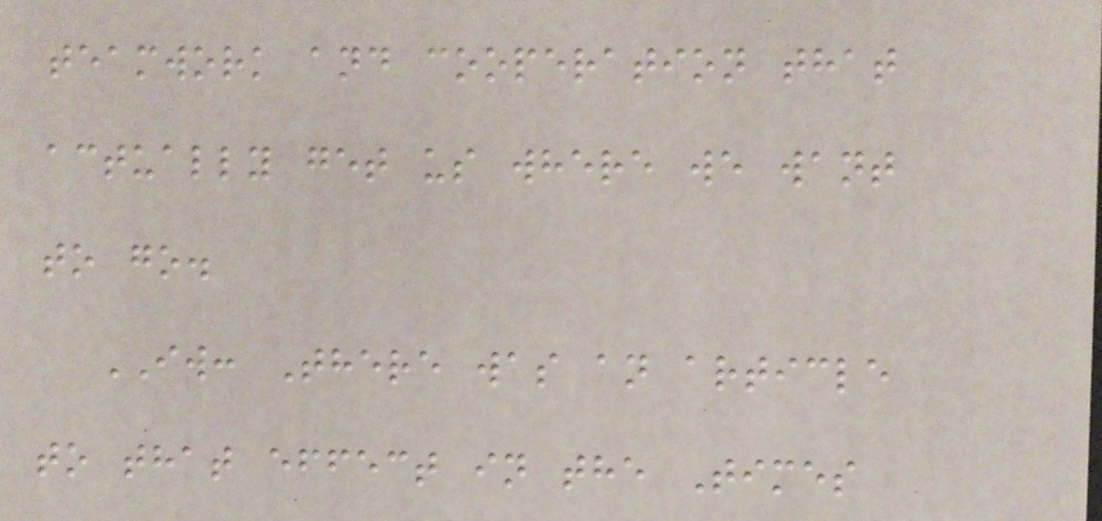teamwork and cooperation that
actually get us where we want
to go.
IW: There was an article
to that effect in the Times
